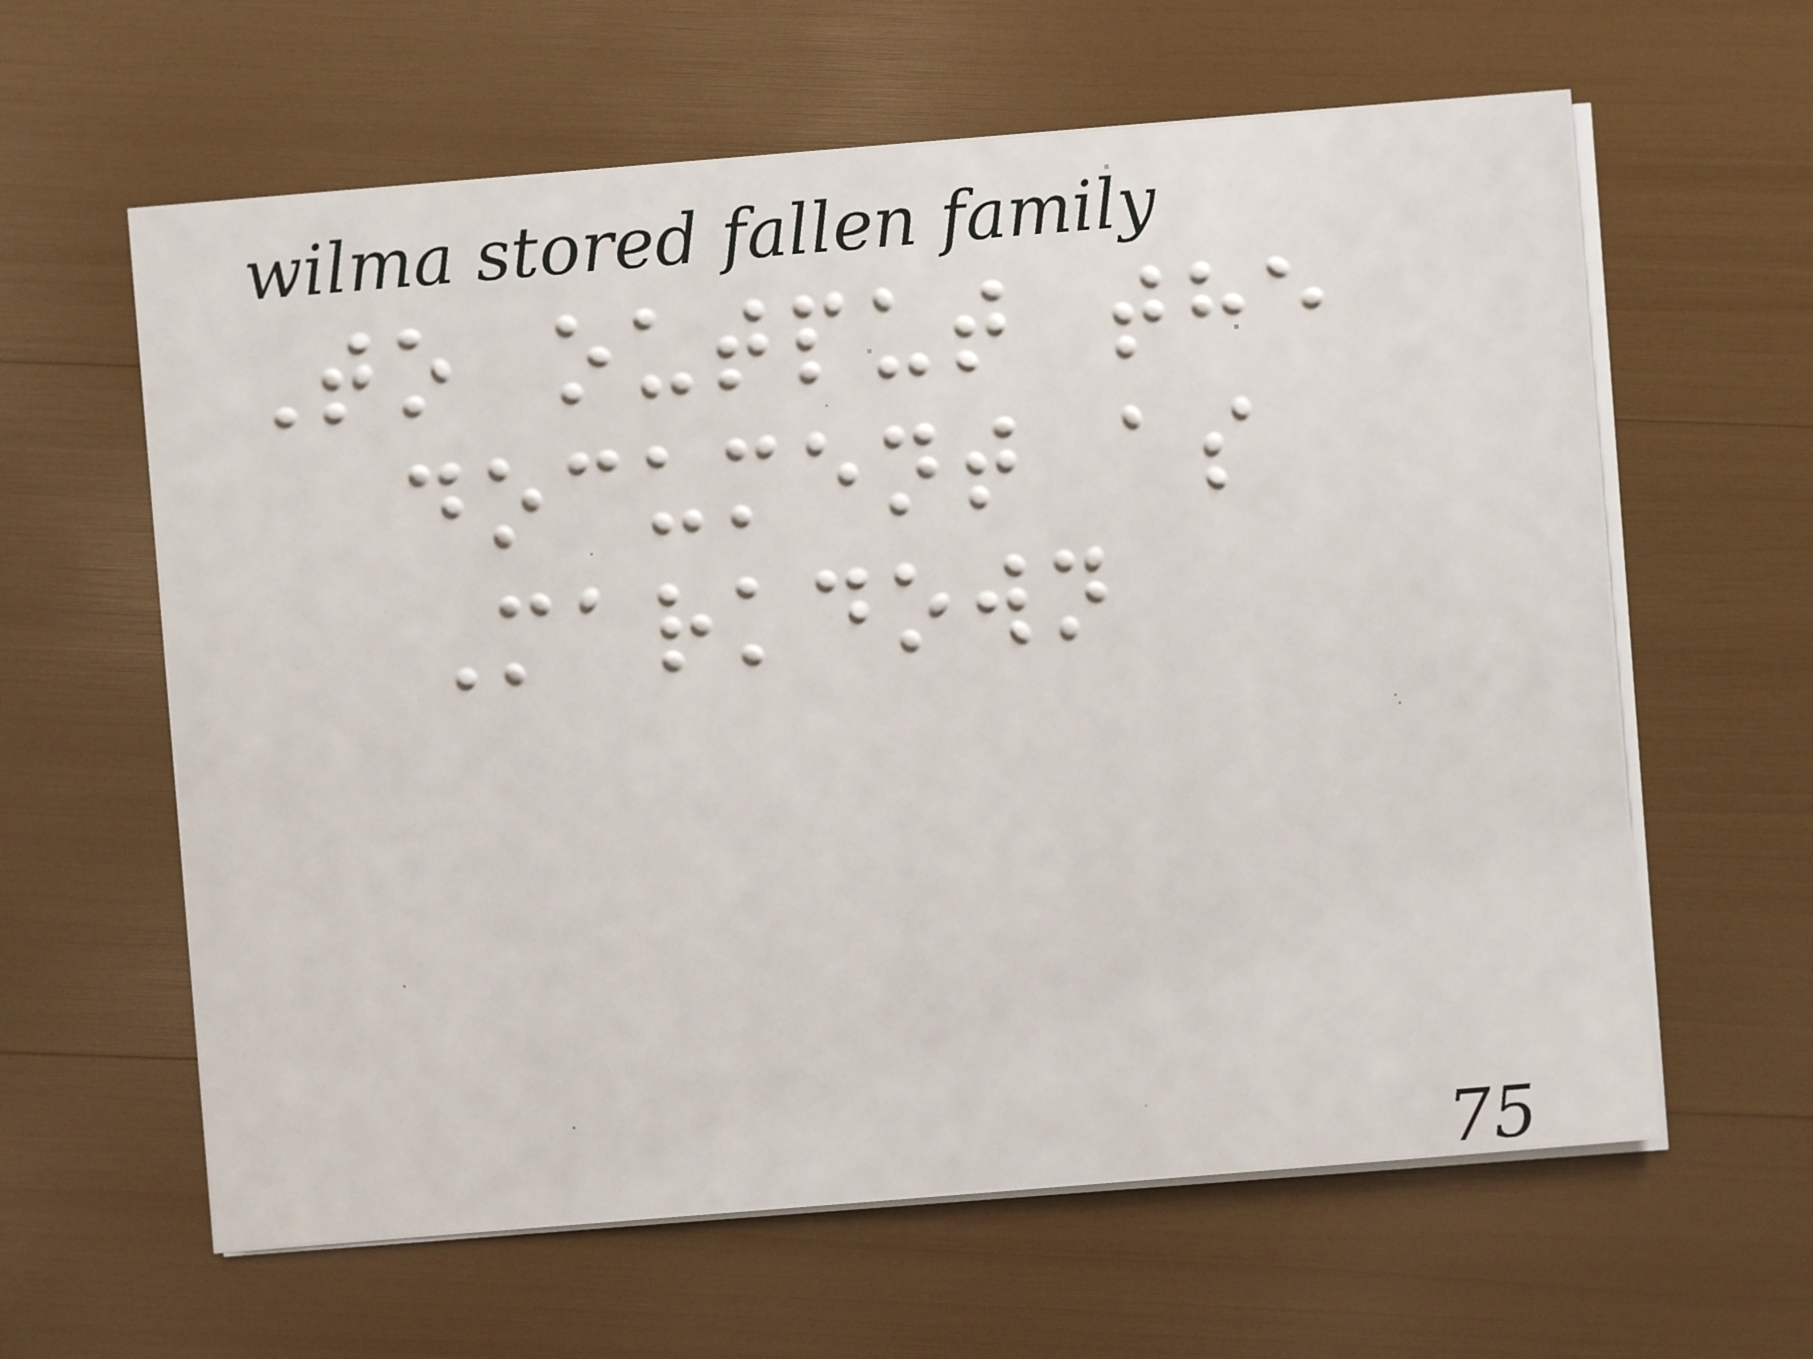To output the
document as
Markdown
